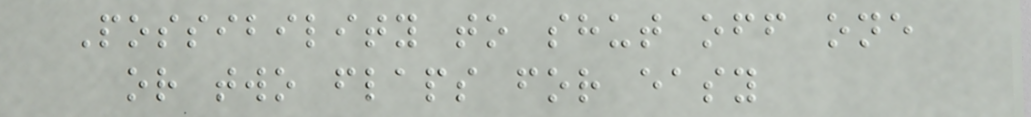Possibility to shut off one
or two flaps for easy
